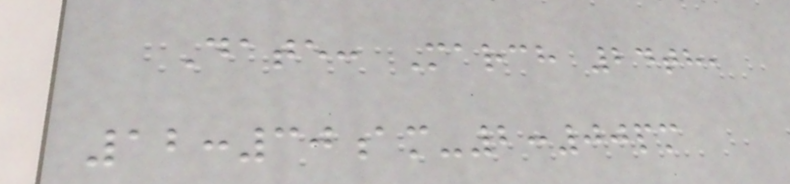Date: March 24th,
12:30am-2:00pm
